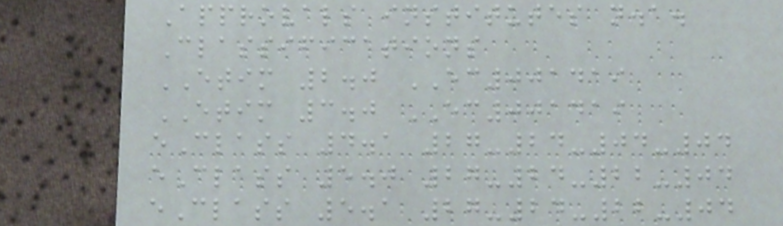Approvals institutes n.a.
Classifications
ETIM 2.0 EC001419
ETIM 3.0 EC001419
eClass 4.1 27-24-04-04
eClass 5.0 27-24-22-04
eClass 5.1 27-24-22-04
